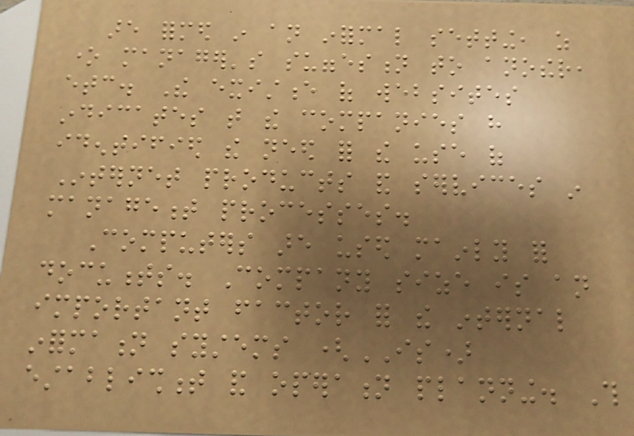are formed in an informal setting, as
one manager's suggestion to another,
etc. The existence of websites
indicates that the companies have
identified the need for the use of
Internet products and services in
management processes.
Computers are used mainly for
documents. Company size is an
important factor for the internal
information systems (IS)
establishment and operation planning. This
